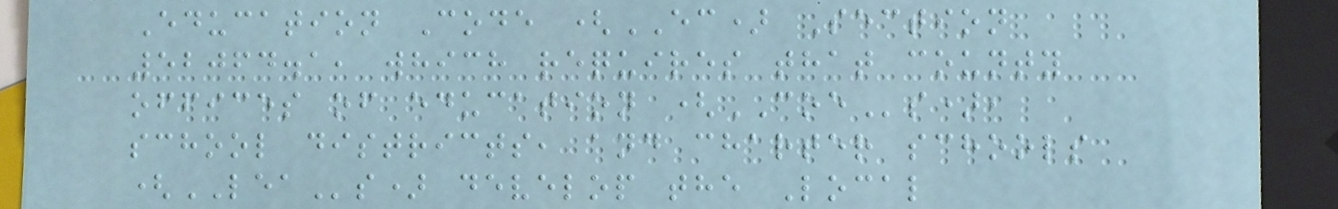Education Code (EC) Section
52064.1, which requires that county
offices of education (COEs),
school districts, and charter schools
(LEAs) develop the Local
